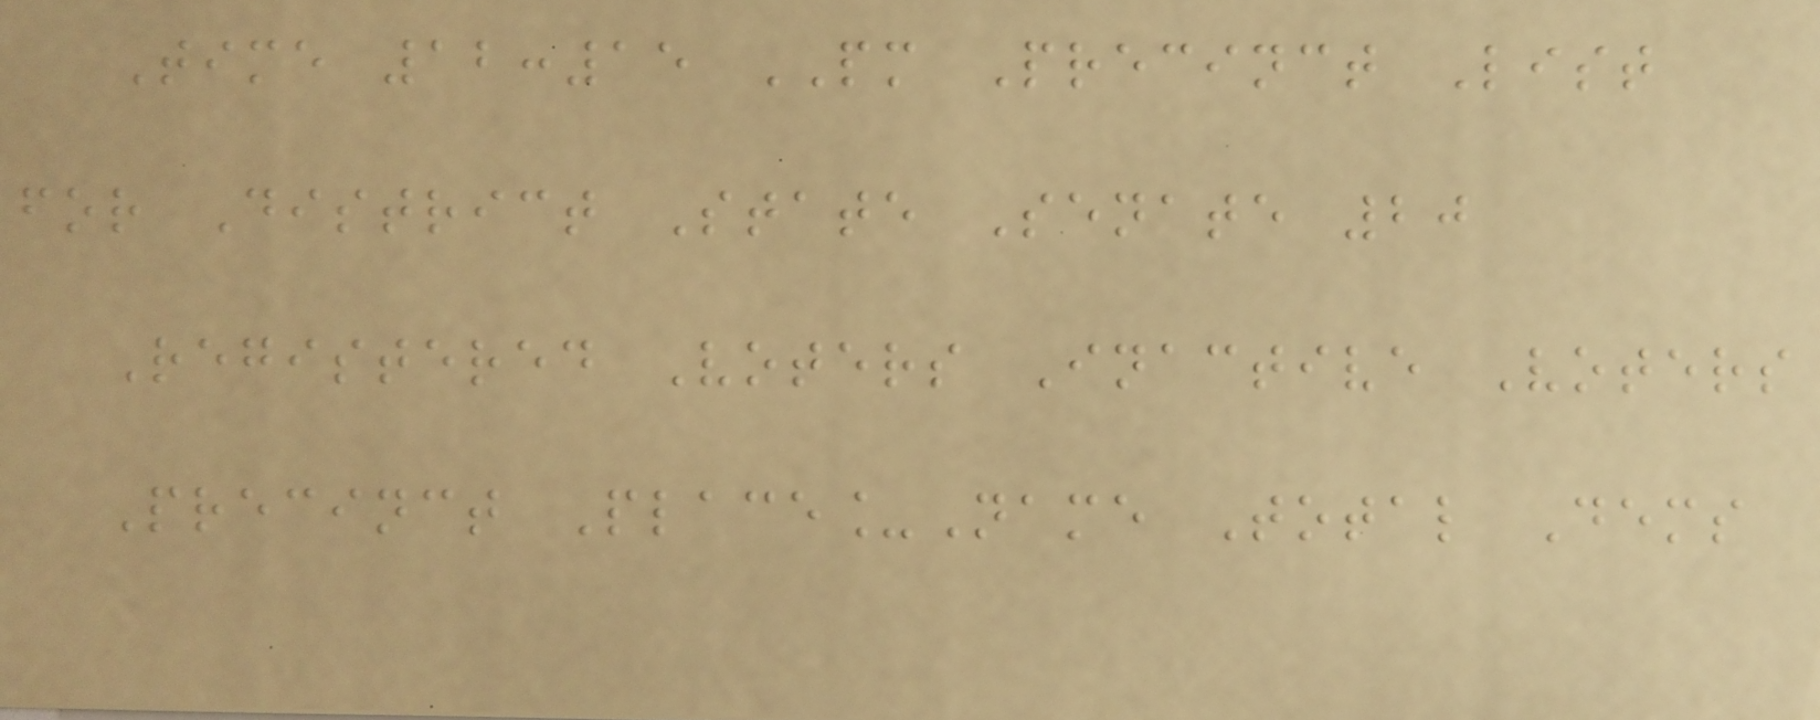Time 12:15 PM Precinct List
for District State Senate 20
Registered Voters Inactive Voters
Precinct Place_Name Total Dems
